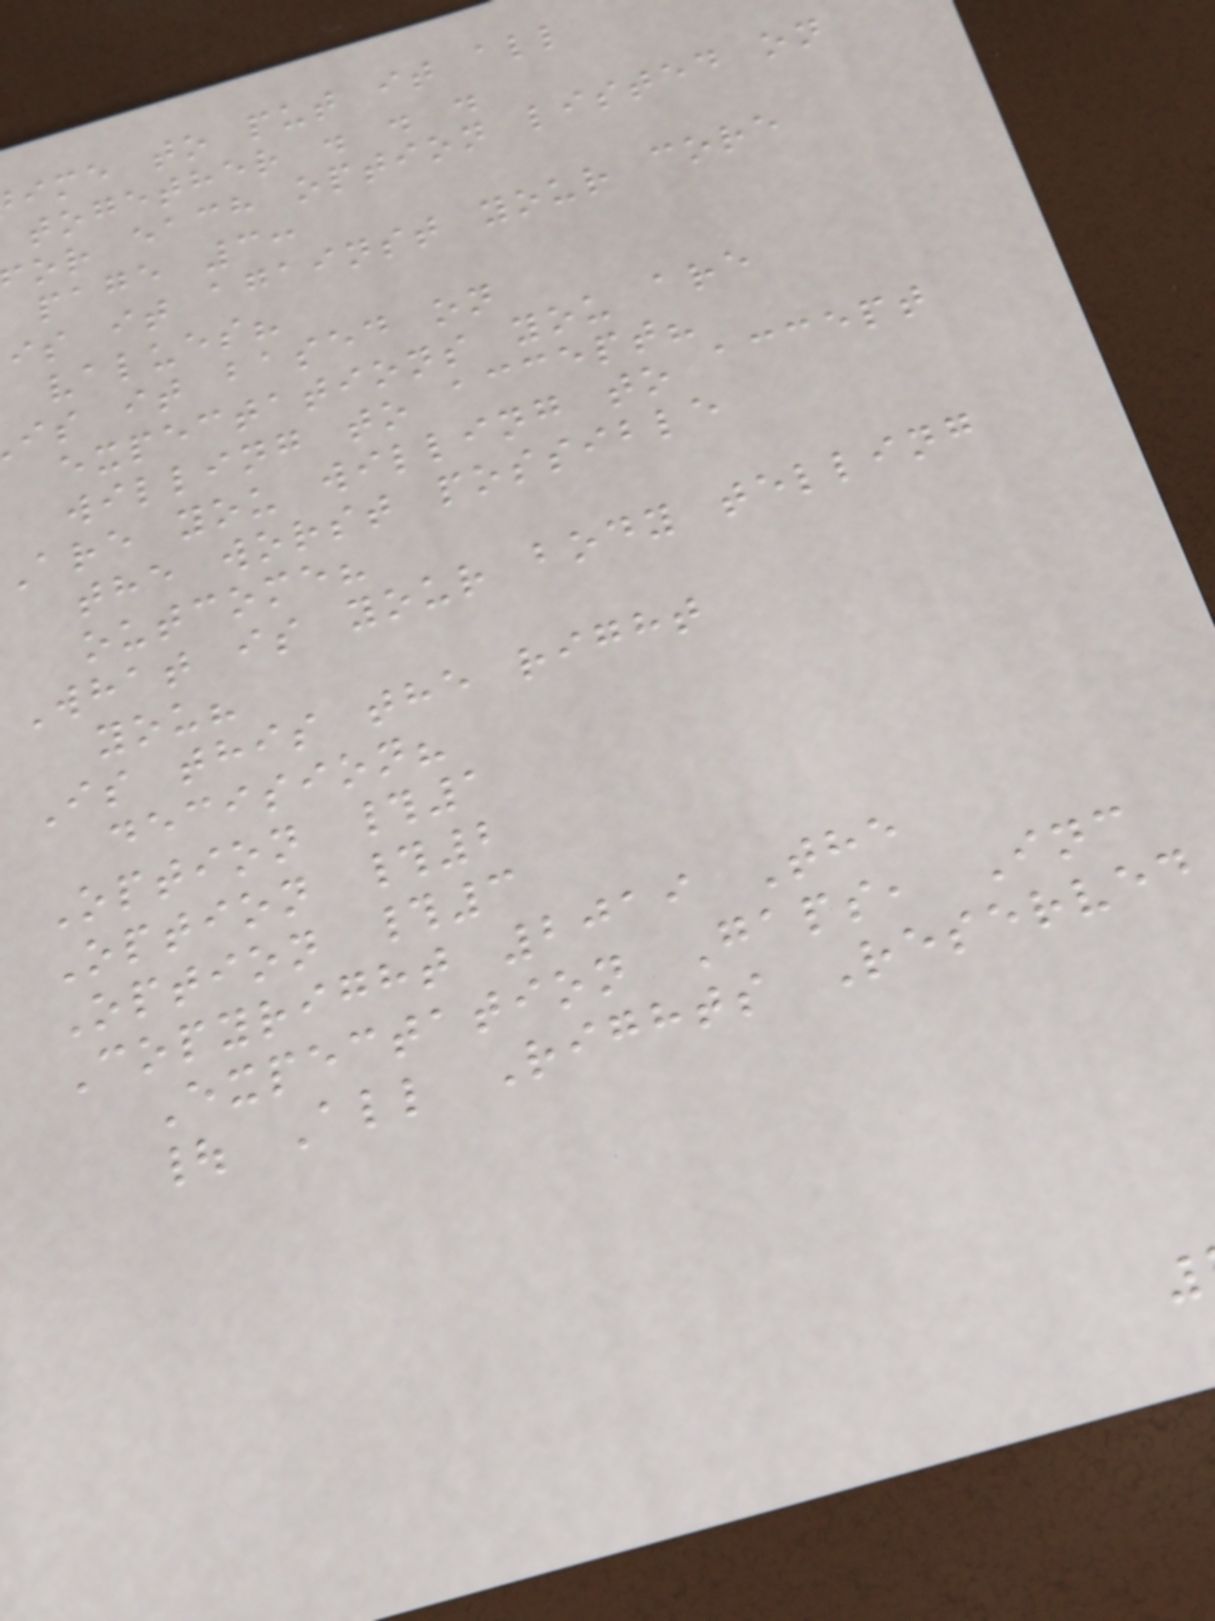ime to put it all
together . . .
or each option listed on
page 3:
is it against your core
values?
is it based on
expectations you are
willing to accept?
are you willing to accept
the worst possible
outcome?
What is your body telling
you?
Is this the right
decision?
Option #1
Option #2
Option #3
Copyright 2019 The
Expectation Gaps, Inc
| All Rights Reserved
